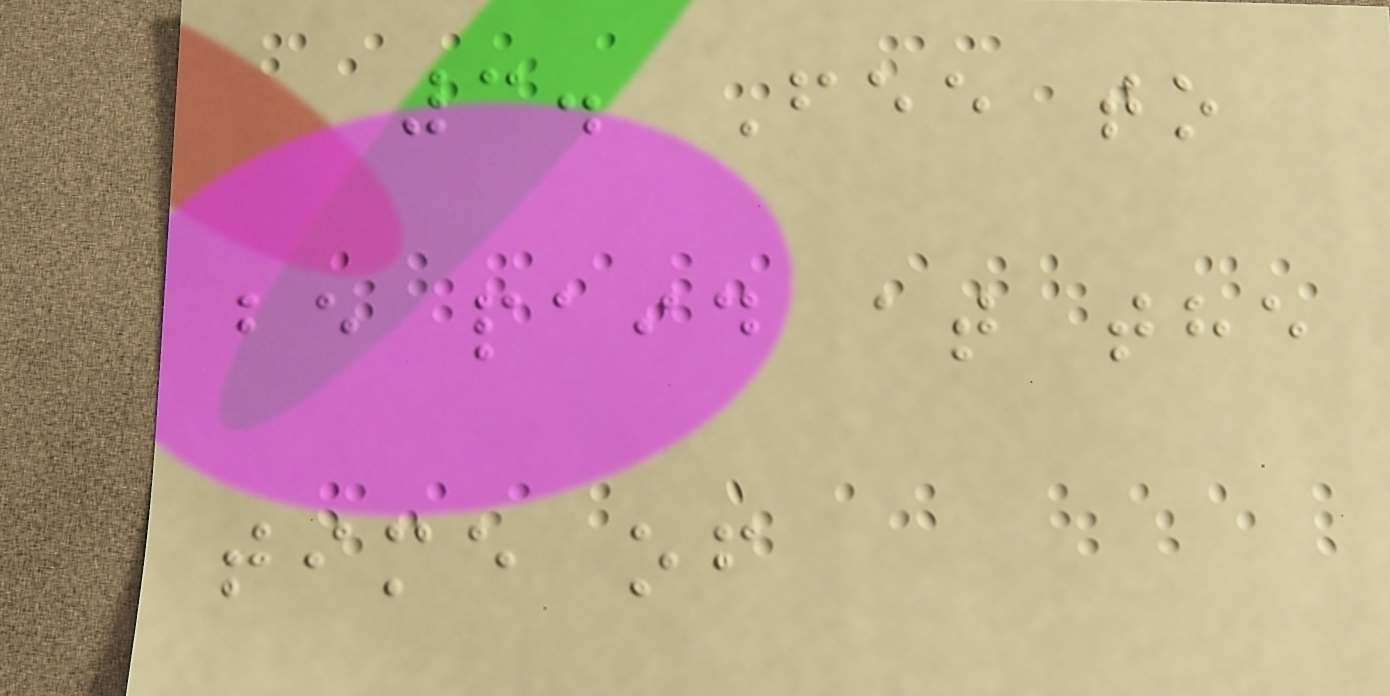3. Fee to
be paid at the
time of
